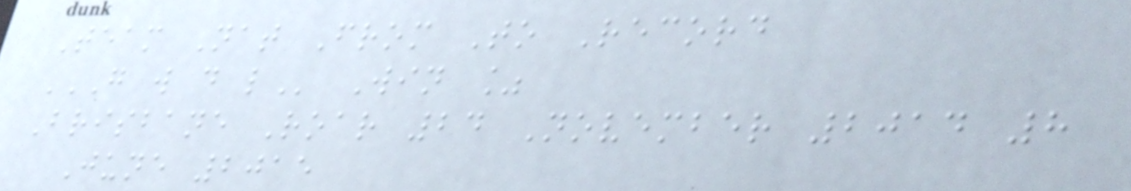Team Nat From To Record
G W D L Win %
Brisbane Roar 24 November 2014 8
June 2015
